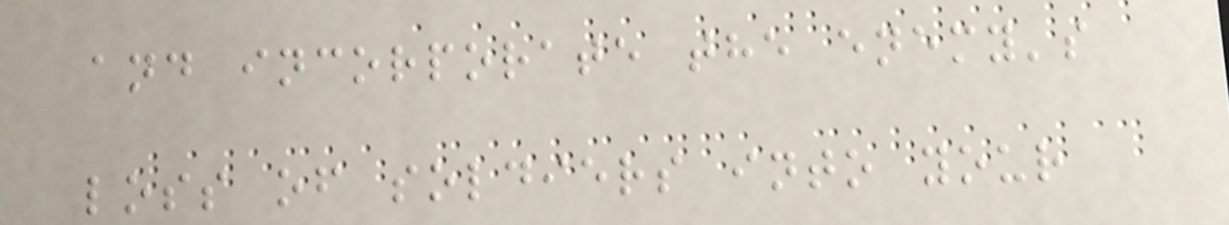and incorporate the enemy's
loss of soldiers into your
